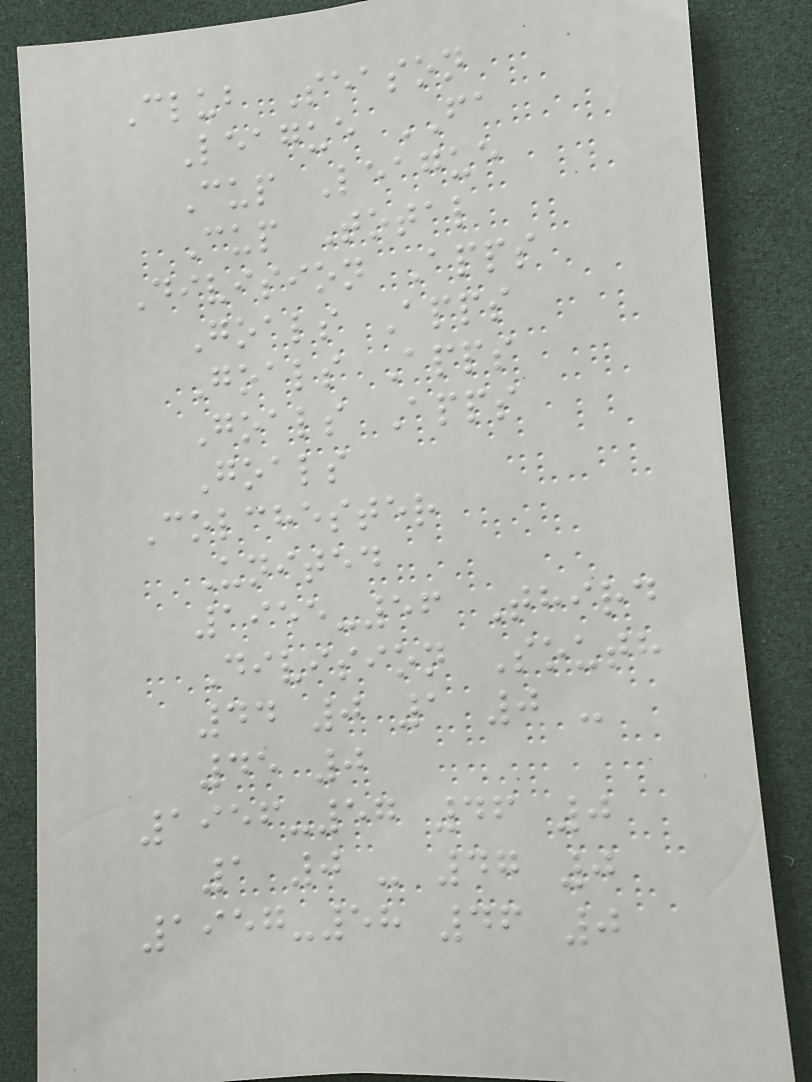Club Season
League FA
Cup League
Cup Total
Division Apps
Goals Apps
Goals Apps
Goals Apps
Goals
Colchester
United
1955-56 Third
Division South
44 0 1 0 -
45 0
1956-57 46 0
1 0 - 47 0
1957-58 46 0
